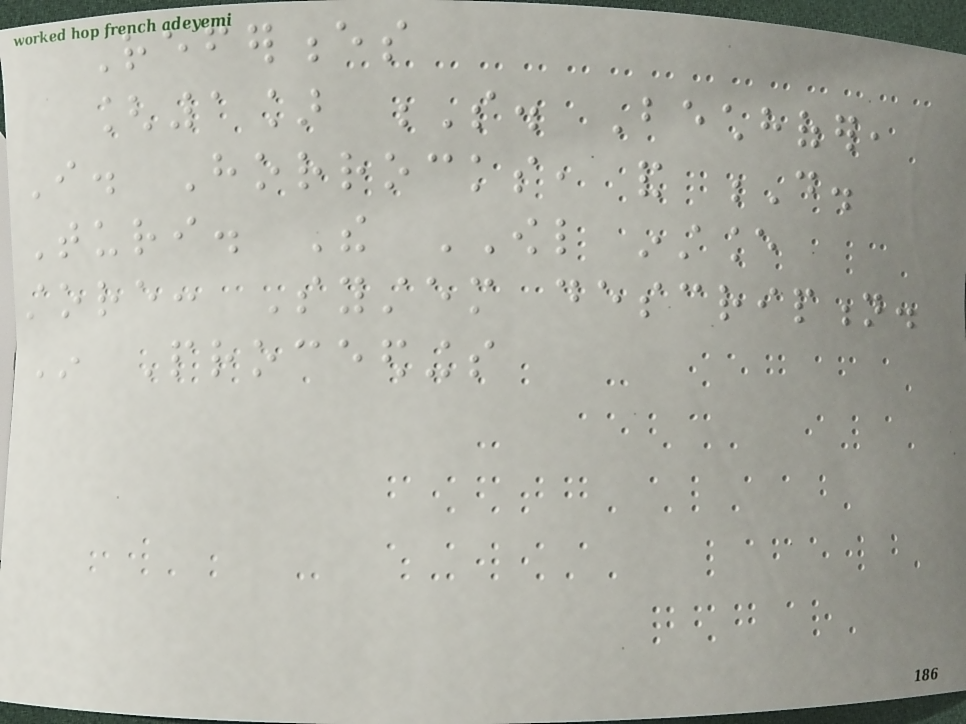References
[1] S. Bechhofer,
I. Horrocks, and D.
Turi. The OWL instance
store: System description.
In Proceedings
